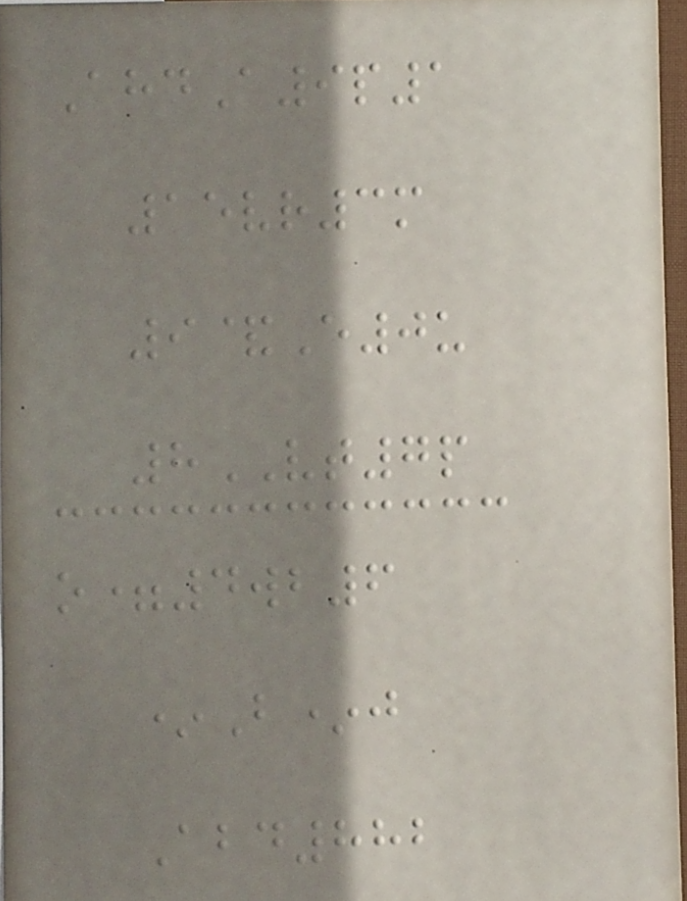AhdA9p1
15vr3m
9&E0u
8VT7p
o=4wb6
*B*j
Abd882
